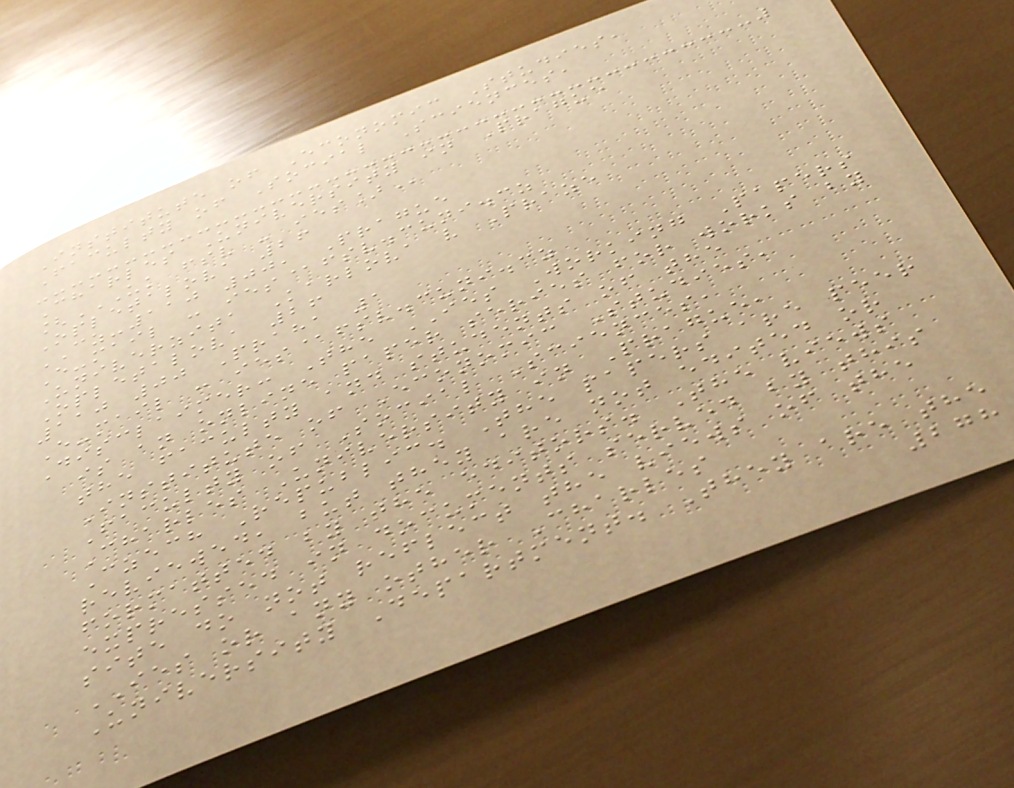Institute of Economic Studies,
Faculty of Social Sciences,
Charles University in Prague
[UK FSV - IES]
Opletalova 26
CZ-110 00, Prague
E-mail : ies@fsv.cuni.cz
Univerzita Karlova v Praze
Opletalova 26
110 00 Praha 1
E-mail : ies@fsv.cuni.cz
Disclaimer: The IES Working Papers
is an online paper series for works by
the faculty and students of the
Institute of Economic Studies,
Faculty of Social Sciences,
Charles University in Prague,
Czech Republic. The papers are peer
reviewed, but they are not edited or
formatted by the editors. The views
expressed in documents served by this
site do not reflect the views of the
IES or any other Charles
University Department. They are the
278
